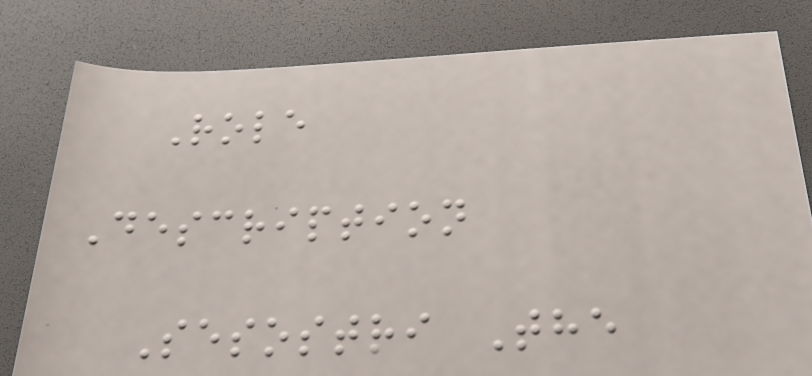Role
Description
Sesostri The
